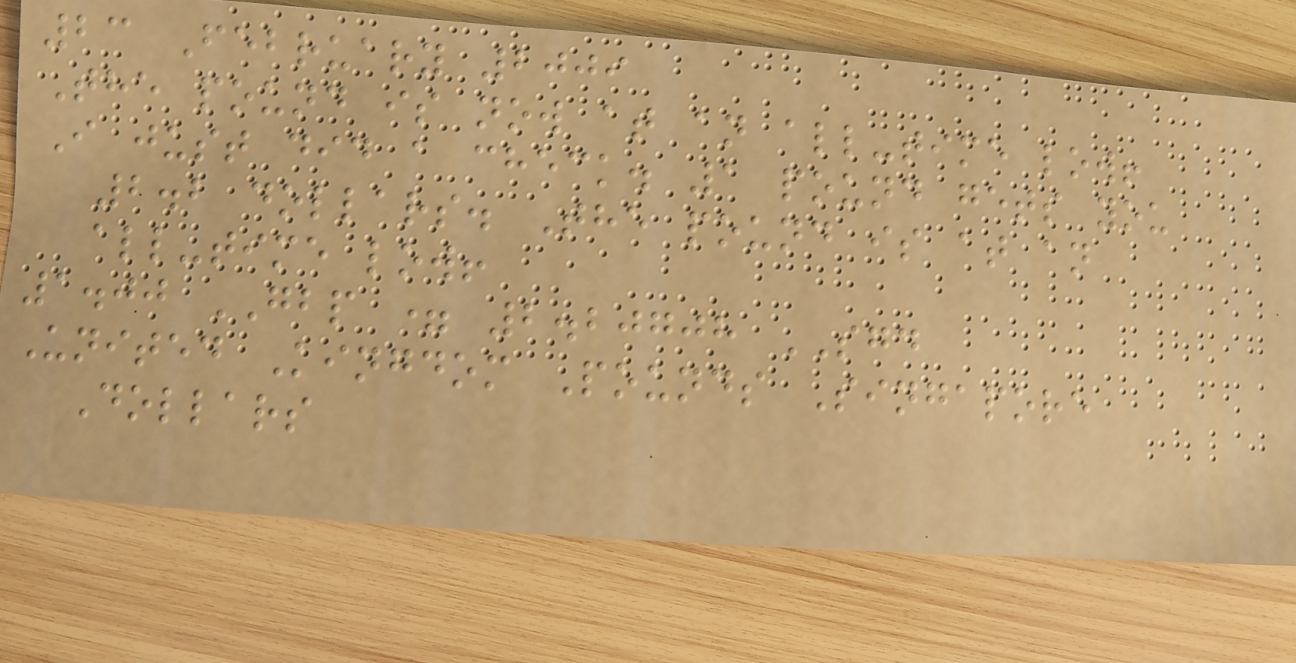23 February 2009
The pound is now at an all-time low!
I just did a check. 1 pound gets you
2.2 dollars. The pound is at an
all-time low!
1.00 GBP = 2.20708 SGD
United Kingdom Pounds Singapore
Dollars
